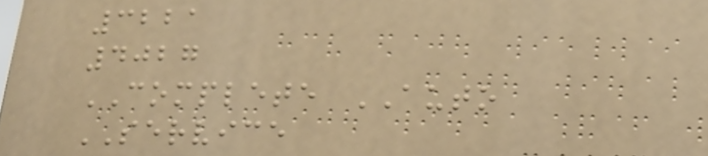3221
4027
COMPLETE AUTO
SERVICE
